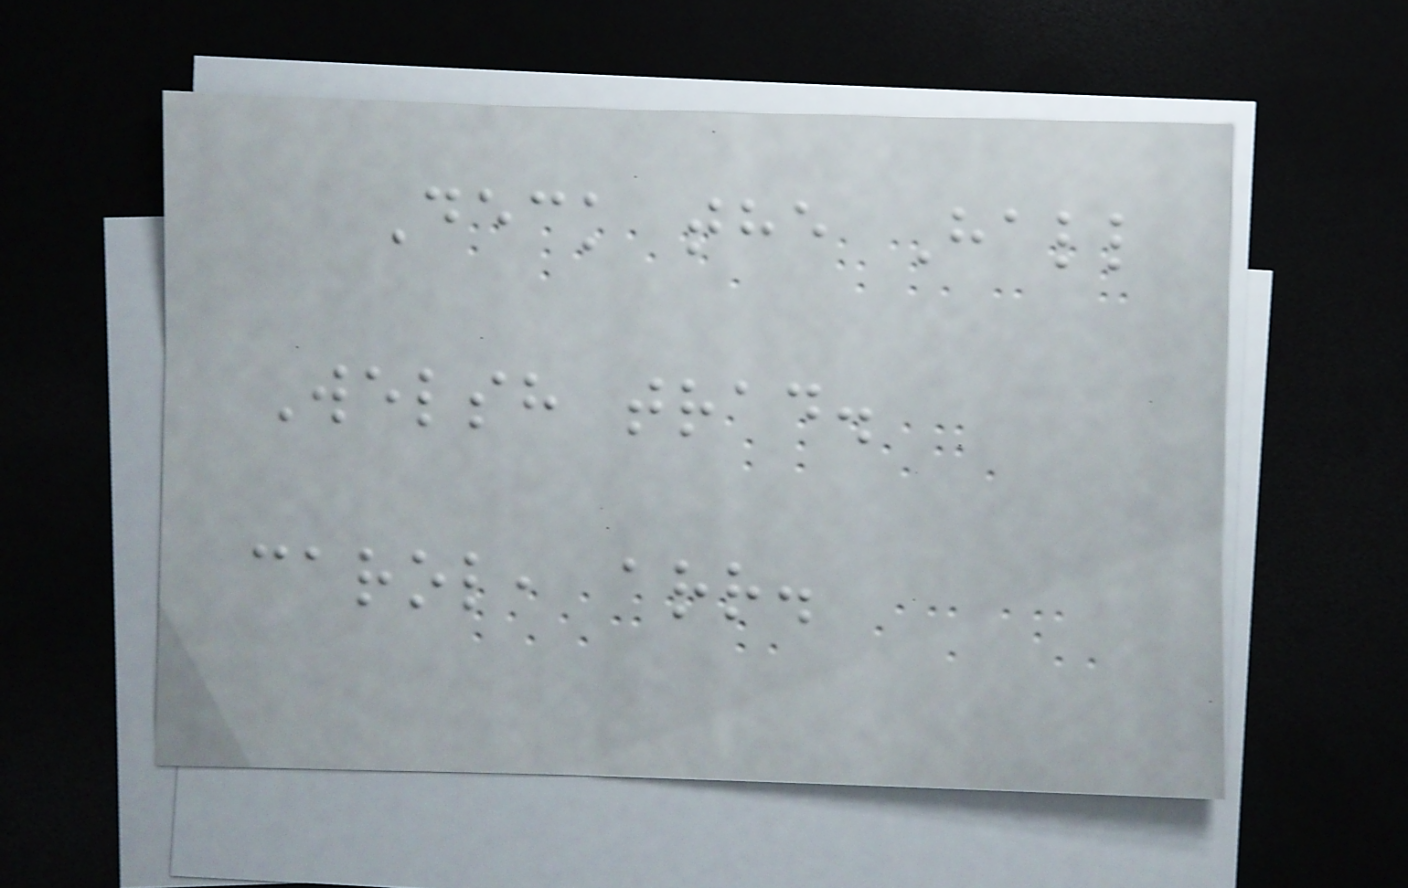Deck the Hall
Welsh trad.
carol, arr.
